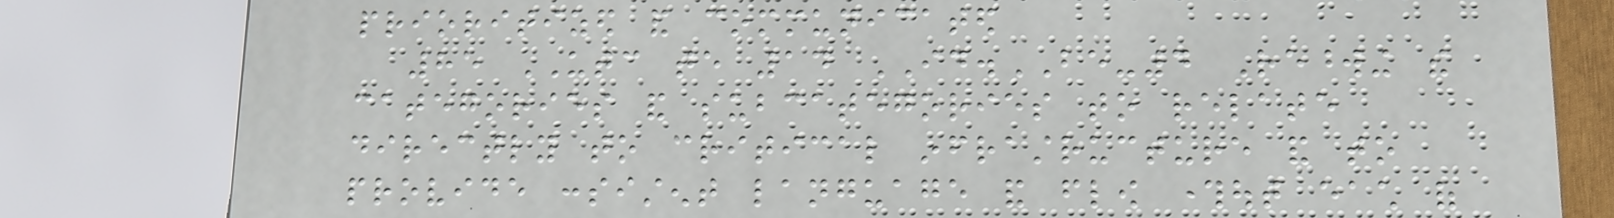prioritized and communicated
85 UTC te 14 ID.BE-4 Rewording the
categories and subcategories to relate
directly to critical infrastructure and to
provide consistent language and flow throughout each of
